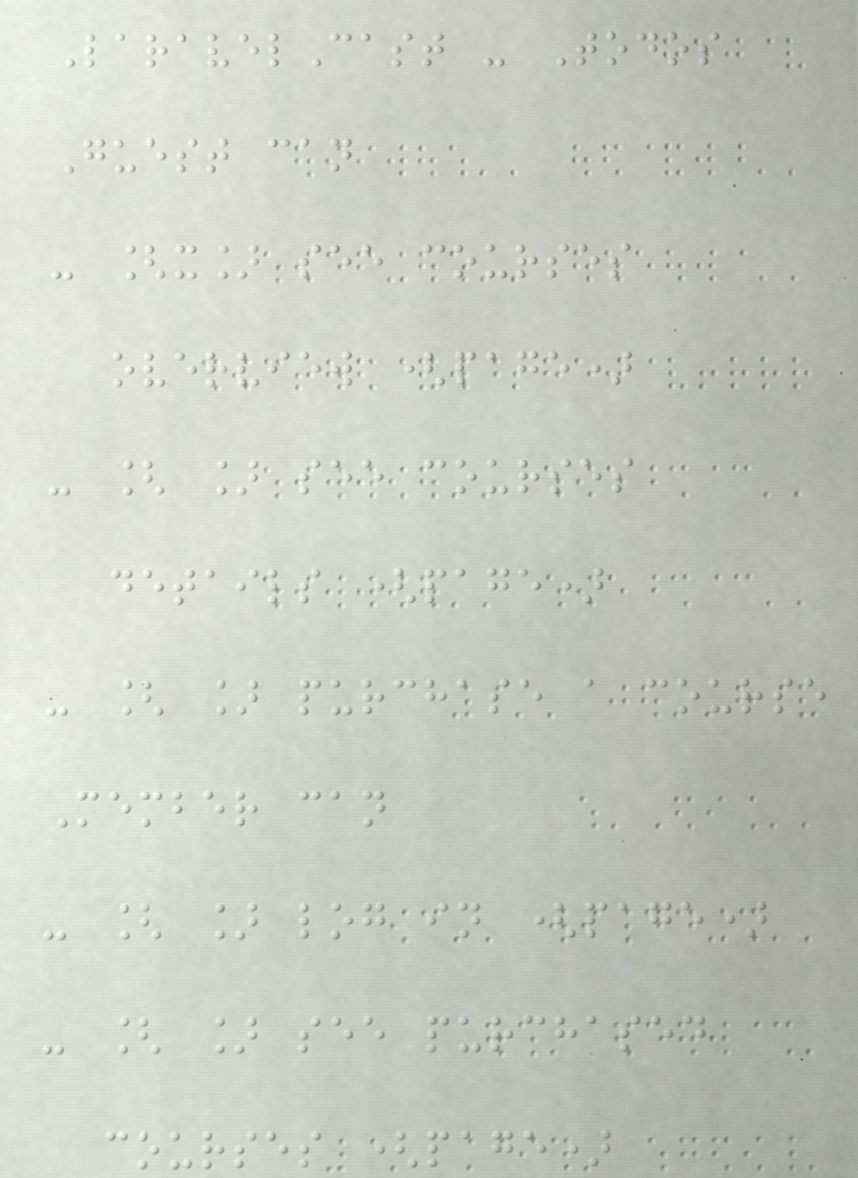LaravelCast - Todos
Guest can
- [x] see courses
overview (page)
- [ ] see courses
details (page)
- [ ] purchase a course
Member can
- [ ] log in (page)
- [ ] see purchased
courses (page)
